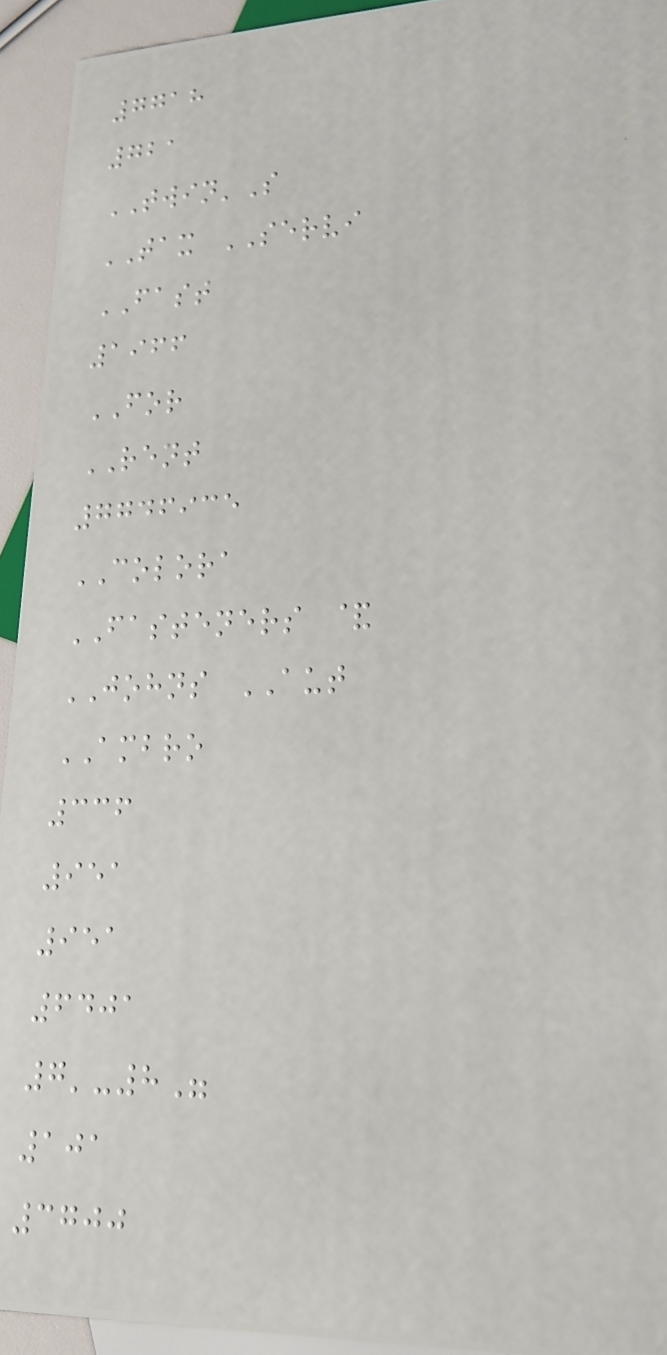7718
721
TWIN'S
TAX SERVI
FAST
1966
FOR
RENT
7746935
COLORA
FASTENERS &
JOHNS AUT
AMBRO
336
951
951
6401
7'-8"
101
3700
